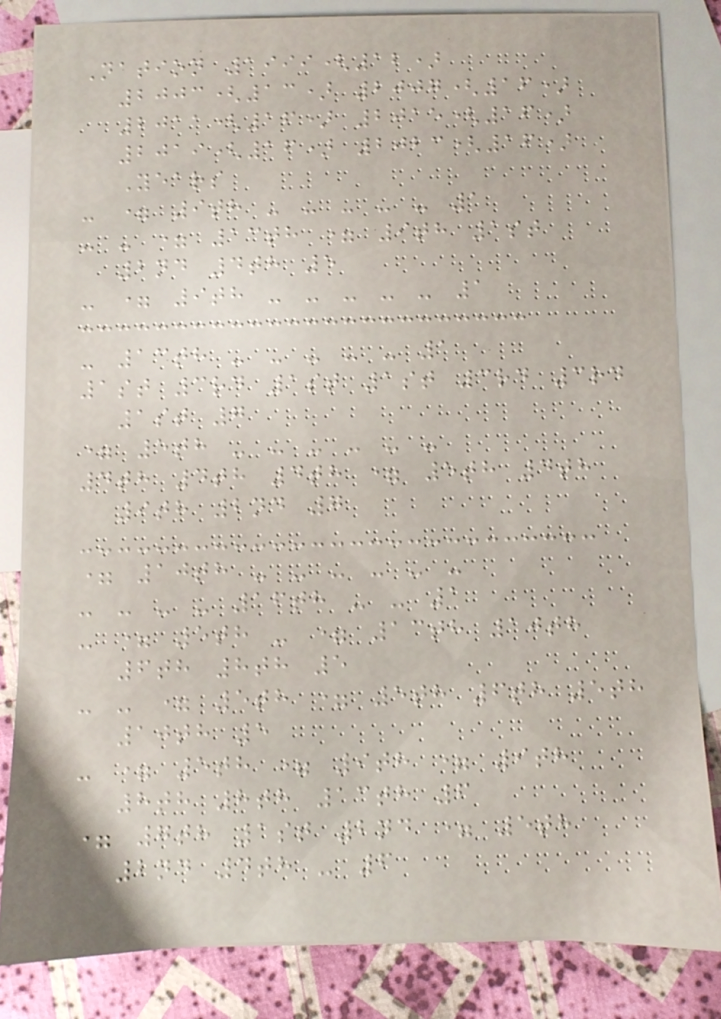Nation 1999(12)
2003(13) 2007(16)
2011(16) 2015(16)
2019(16) 2023(16)
Years
- = 9th - - - - - 1
- - = 13th = 9th 1st
2nd 4th 5
- = 9th - - - - - 1
- 13th - - - - - 1
1st 3rd 1st 1st 3rd 3rd
1st 7
= 5th - - - - - -
4th 4th 4th = 5th 4th
9th 2nd 7
= 10th - - - - - -
- - - - 16th - - 1
- = 5th - = 13th 10th
6th 8th 5
- - = 5th = 5th 6th 5th
10th 5
- = 5th = 9th = 9th
8th 8th 13th 6
= 7th 1st 2nd = 5th
2nd 4th - 6
